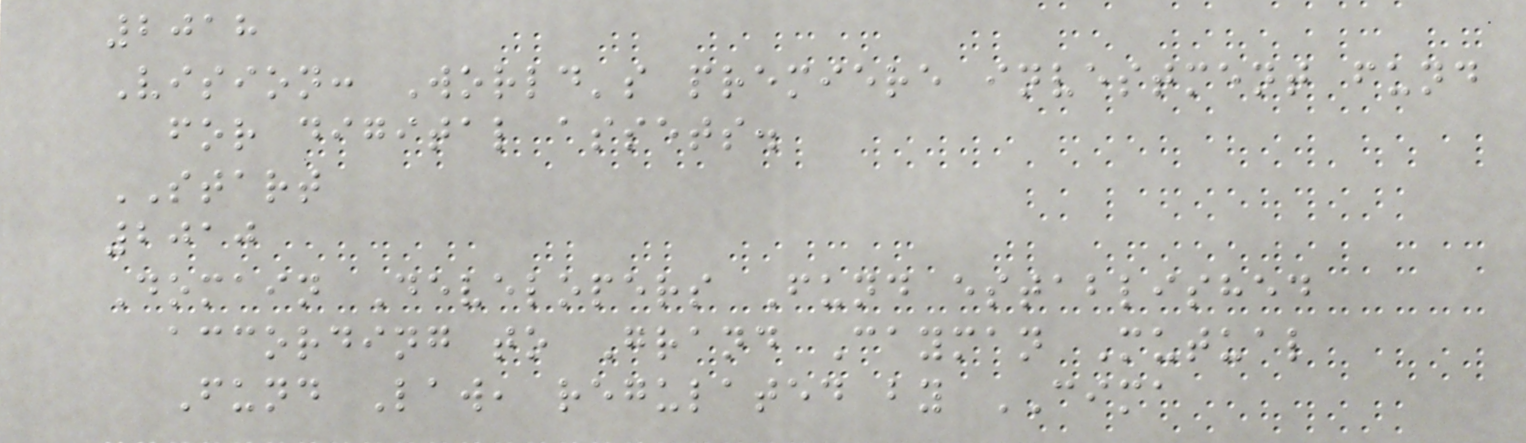2018
Vision: World's premiere investment fund
for digital assets.
START
2010
Domain Developers Fund established
according to Grand Cayman Mutual
Fund Law, regulated by CIMA
